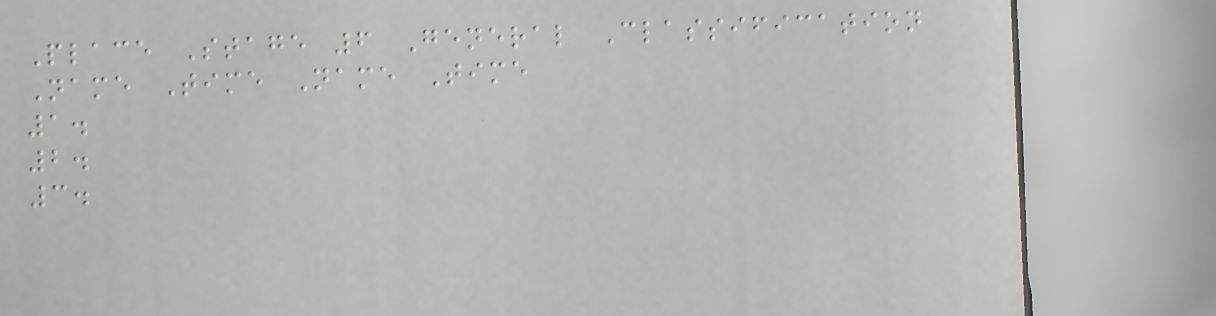Place Stage 6 General Classification
Name Time Name Time
1.
2.
3.
